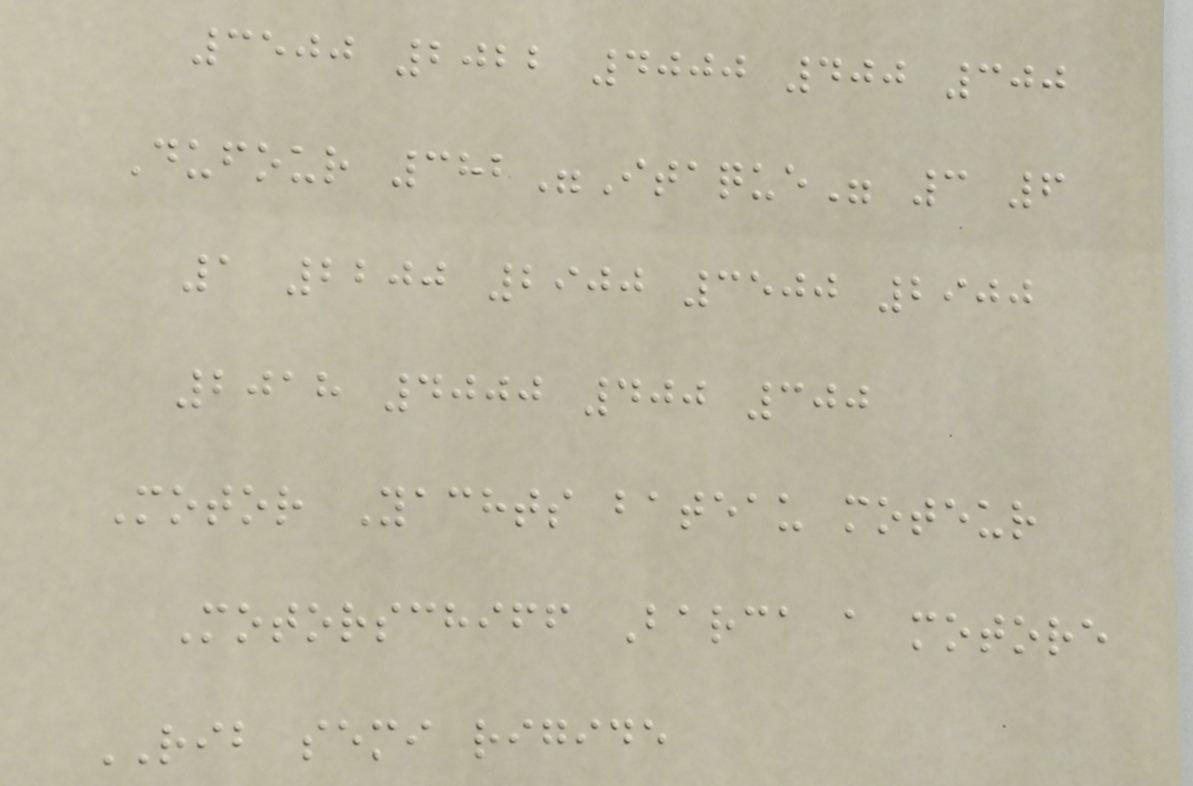3500 2022 4000 400 300
Dufour 382"Itaque" 3 6
1 2200 2900 3500 2900
2018 4000 400 300
Motor Yachts bateau moteur
Motorschiff Barca a motore
RIB semi rigide
